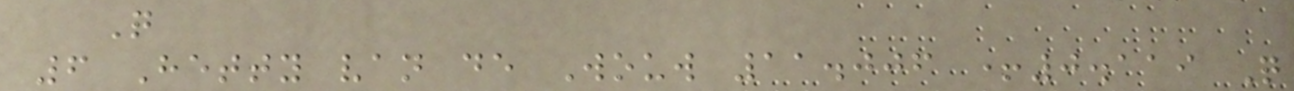Q
6 Hetty van de Wouw 11.006 +0.119 Q
